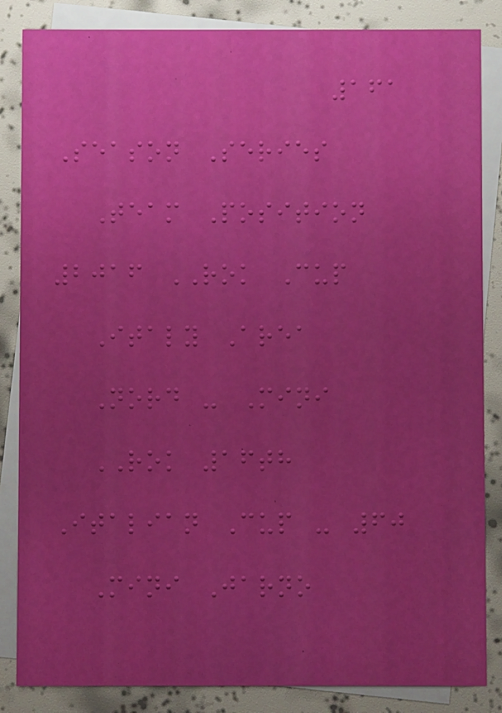161
Season Series
Team Position
2016 ROK Cup
Italy Area
Nord - Mini
ROK 16th
Italian Cup - 60
Mini Jarno
